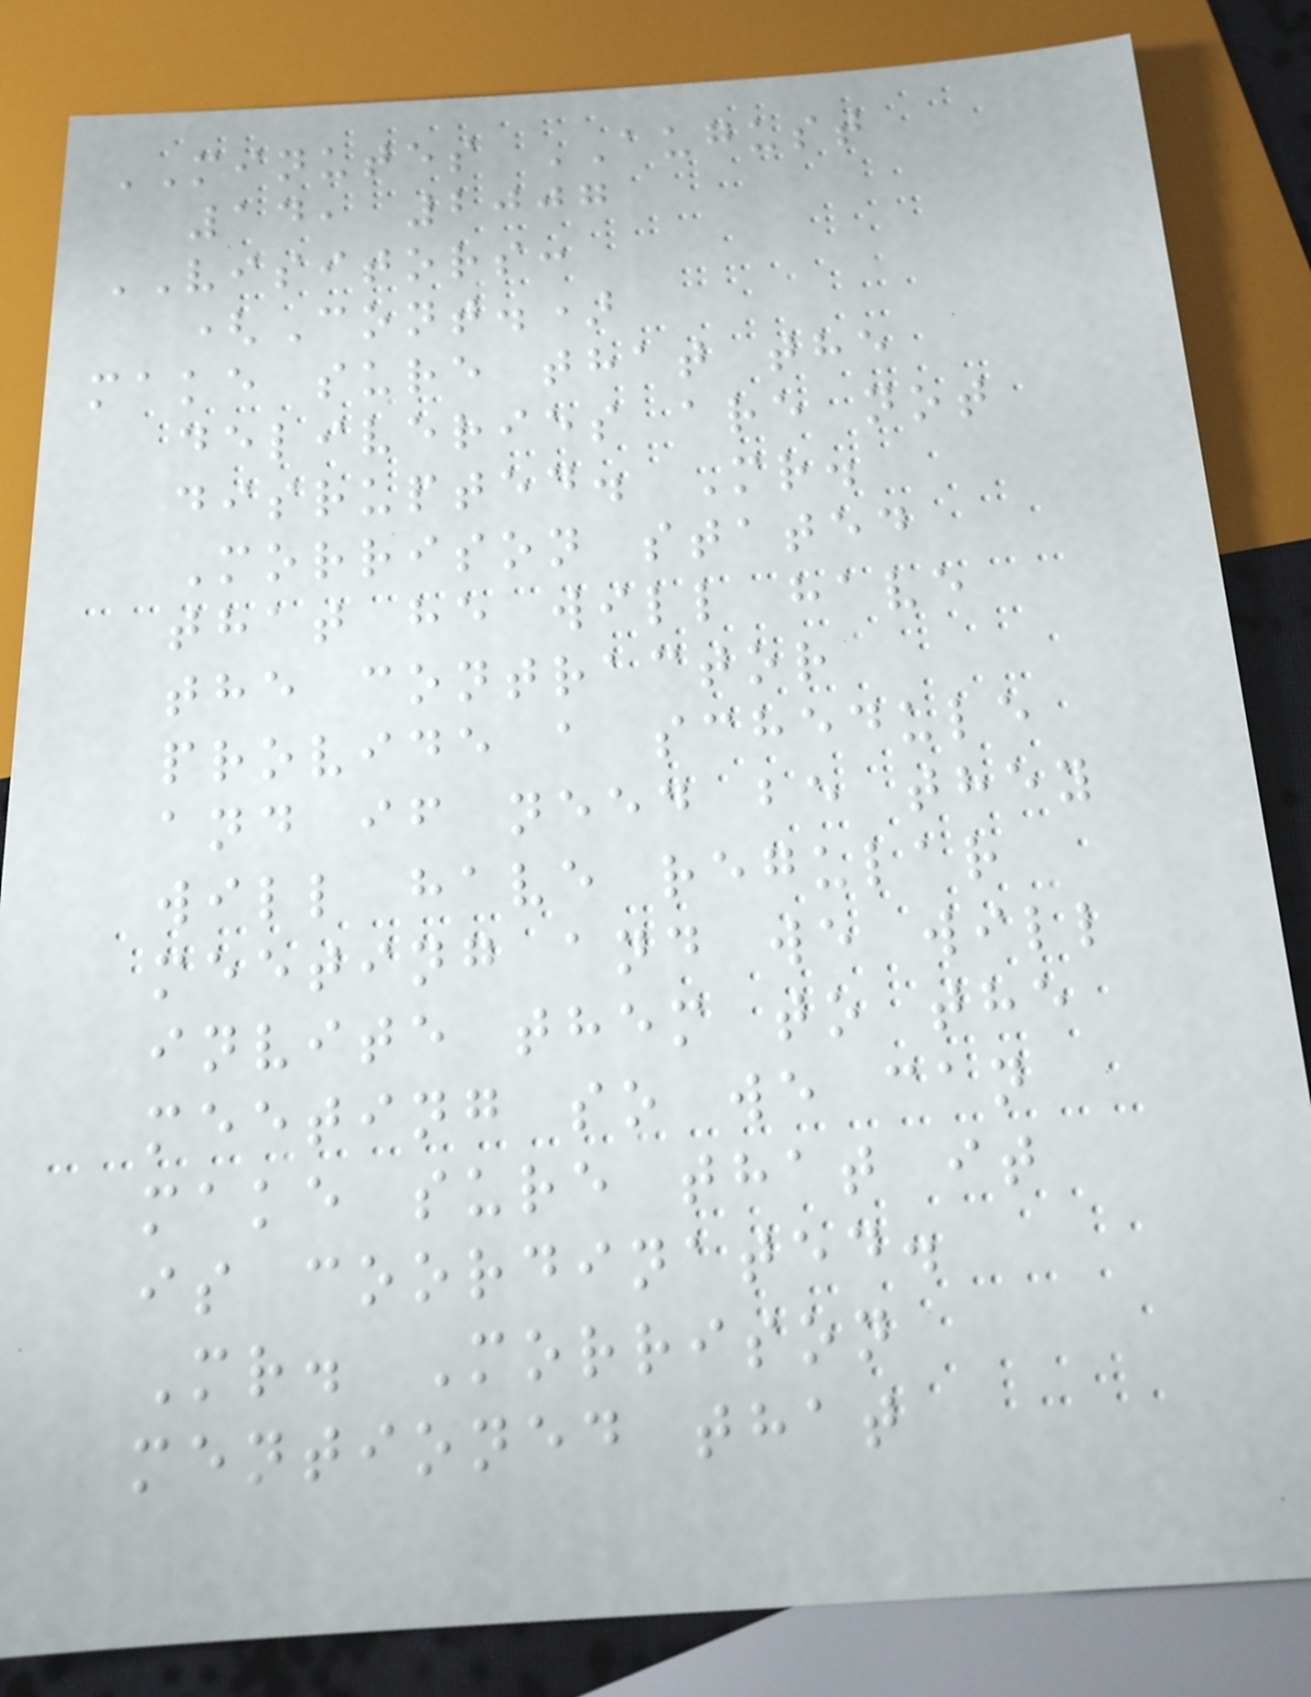MINUTES AUGUST
14, 2007
VISITORS:
(Cont.)
make sure that the
deliveries are not
disrupted. Mr.
Morrison stated
that he will have
the contractor
provide a schedule
and if need be they
will have regular
meeting and we will
invite them to the
meeting so we can
make sure that it
is coordinated.
Mr. Morrison
mentioned that
